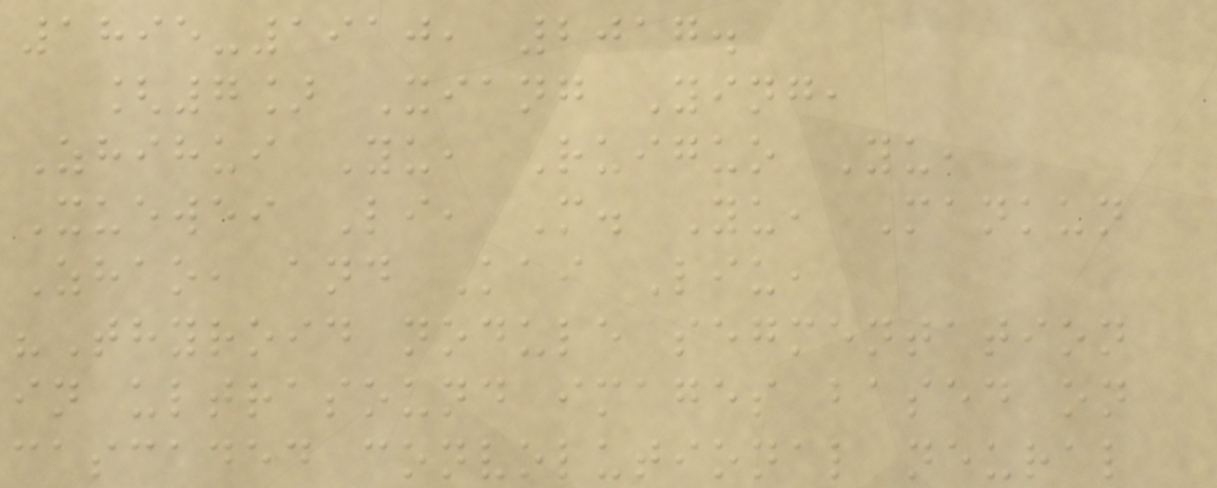1895-1910, 2017.
[7] Xiang Ying,
Zhihui Yu, Ruiguo Yu,
Xuewei Li, M. Yu, Mankun
Zhao, and Kai Liu,
"Thyroid nodule segmentation
in ultrasound images based on
cascaded convolutional neural
